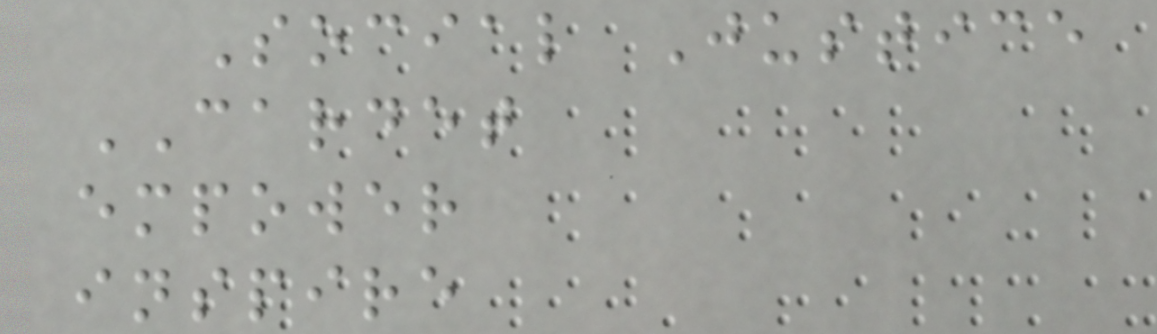Social Justice
CARDET
empower
inspire
